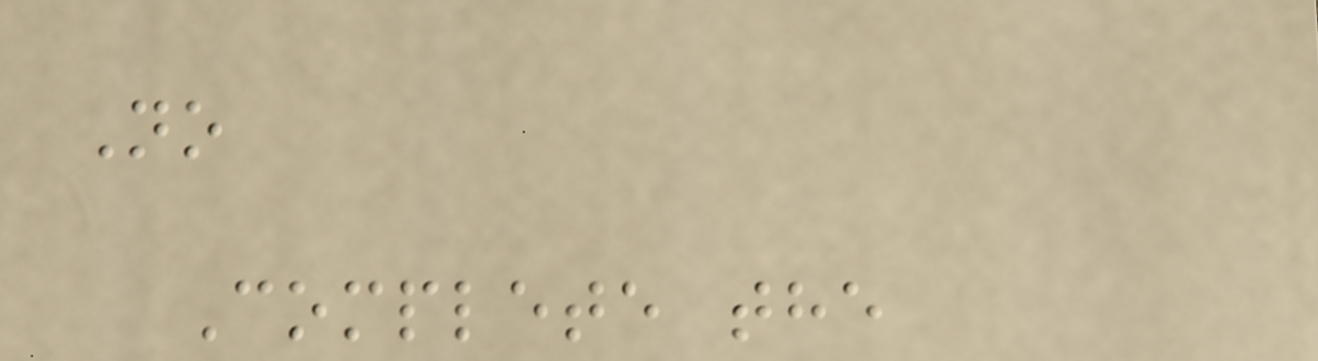No
Complete the
